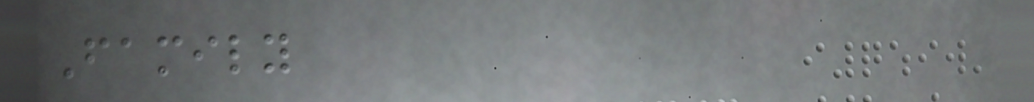Family
